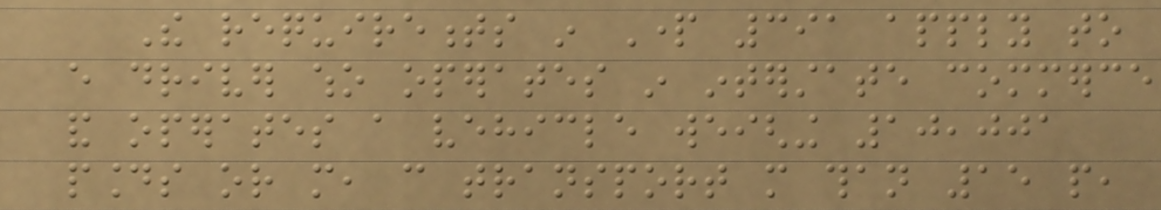The requirements in Part 391 apply to
every driver who operates in interstate commerce
and operates a vehicle weighing 10,001
pounds or more, can transport more than 15 people,
